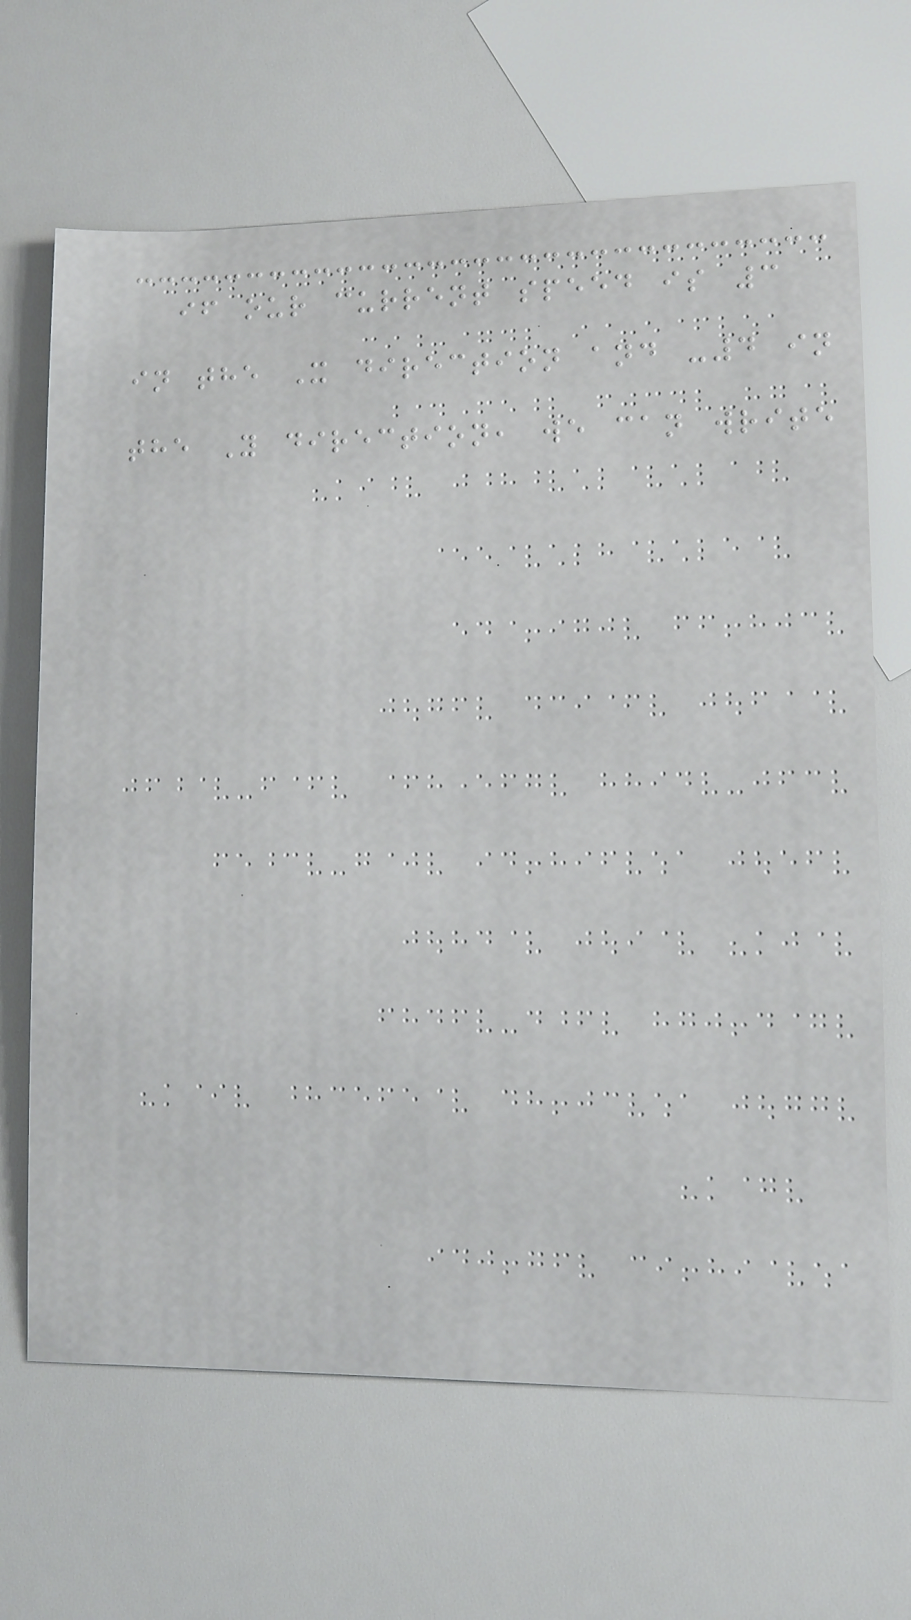if our current speed is 3
in the X direction and -4 in
the Y direction, we can write
